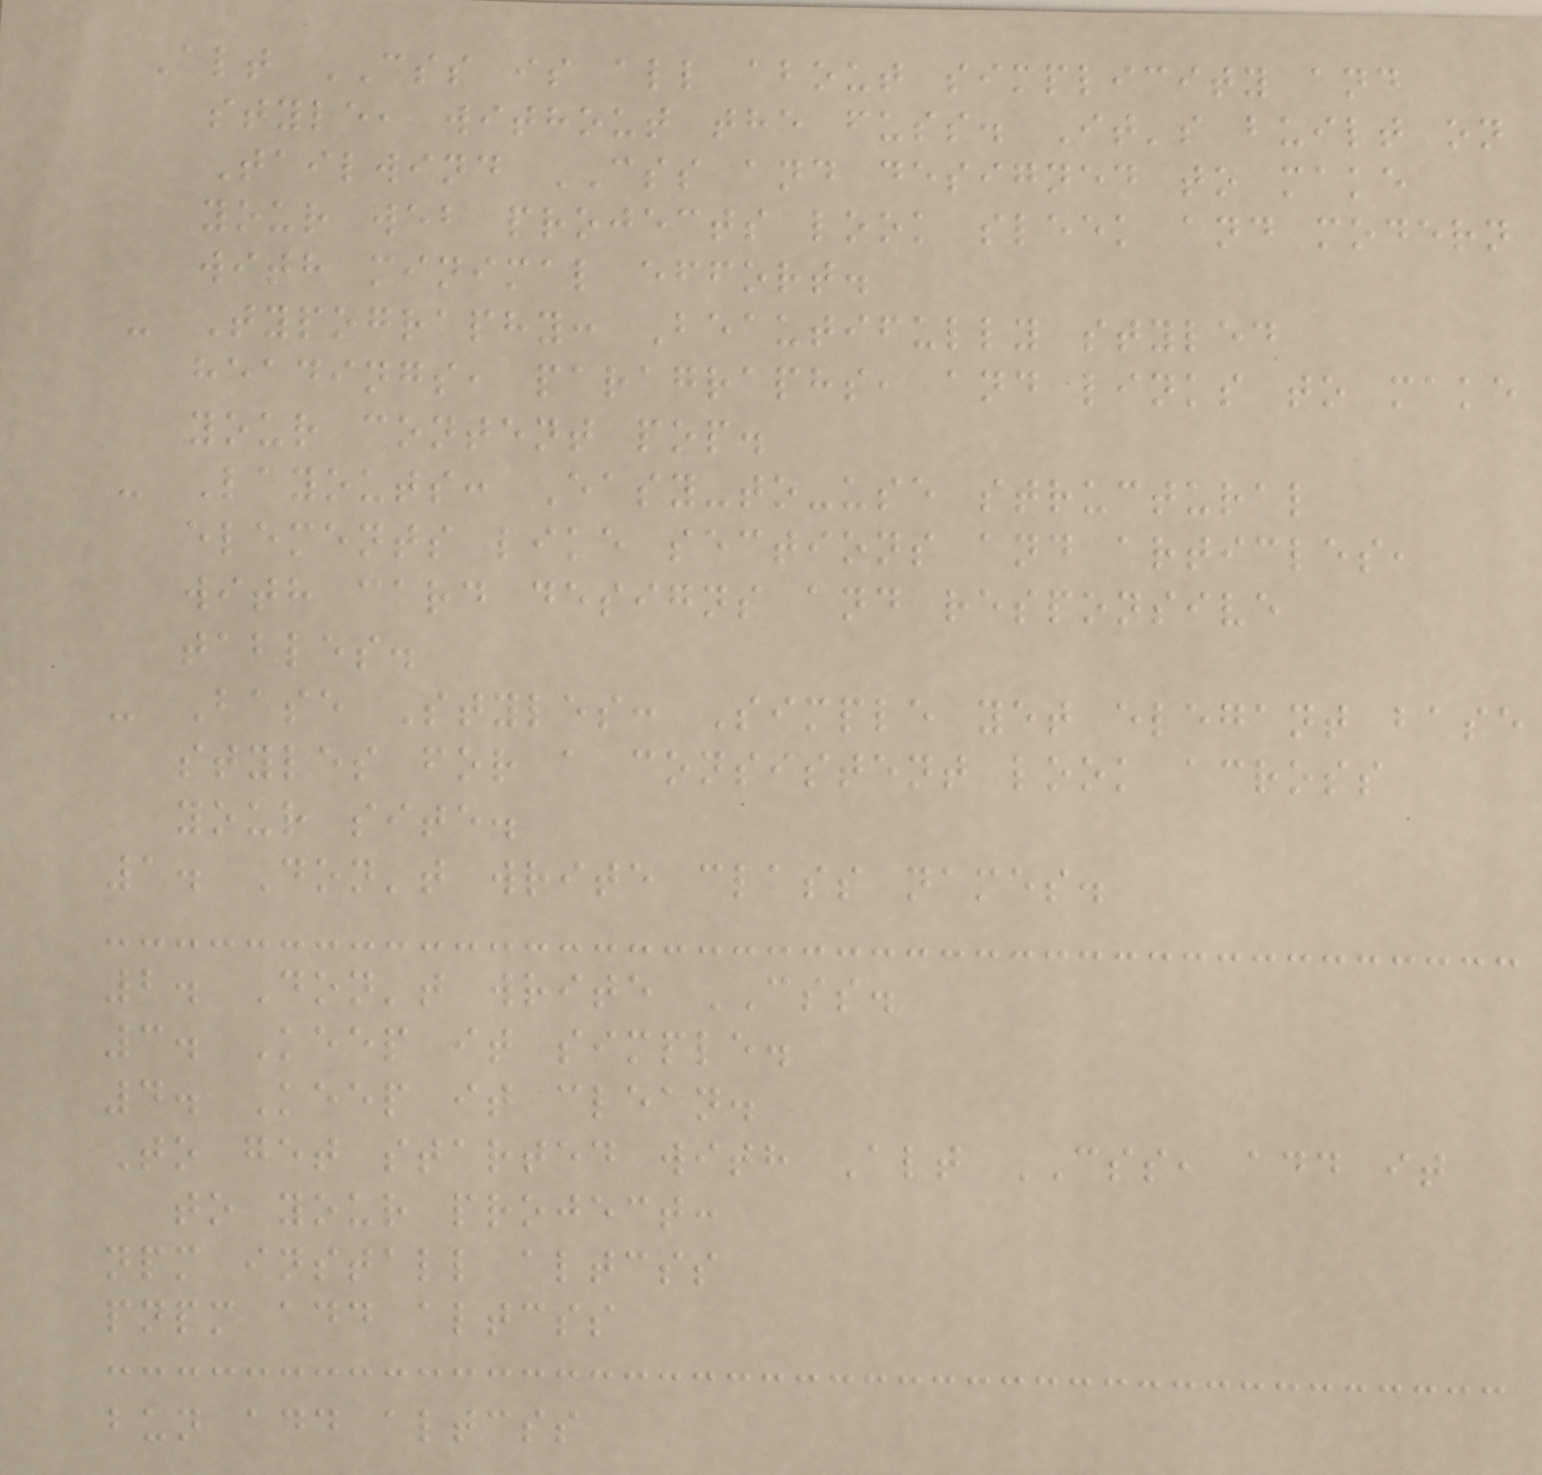Alt CSS is all about simplicity and
style, without the fuss. It's built on
Tailwind CSS and designed to make
your web projects look sleek and modern
with minimal effort.
- Typography: Beautifully styled
headings, paragraphs, and links to make
your content pop.
- Layouts: Easy-to-use structural
elements like sections and articles,
with card designs and responsive
tables.
- Base Styles: Simple yet elegant base
styles for a consistent look across
your site.
1. Don't write class names.
2. Don't write CSS.
3. Keep it simple.
4. Keep it clean.
To get started with Alt CSS, add it
to your project:
npm install altcss
pnpm add altcss
bun add altcss
